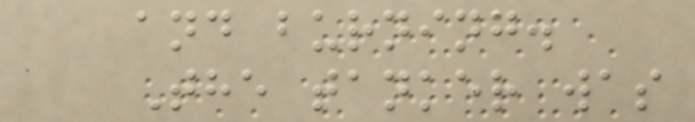and burning.
The tanker was
